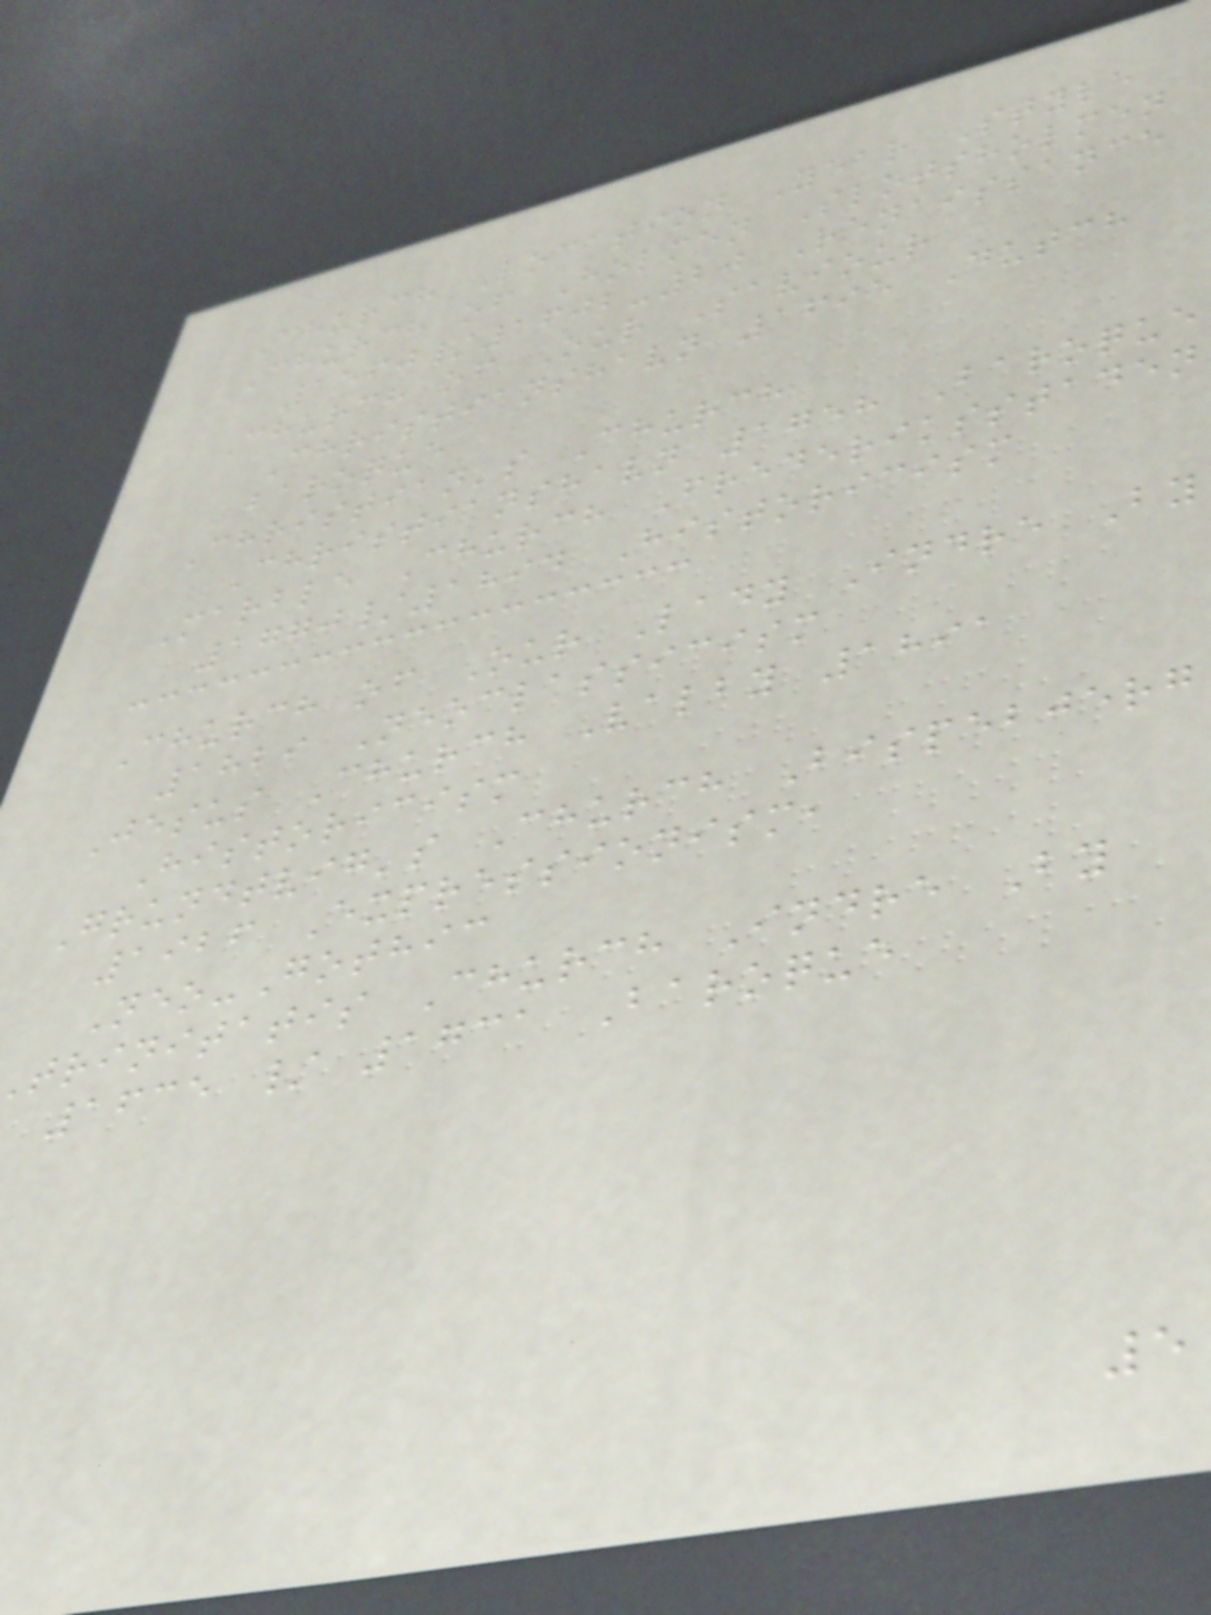Church Location Year Style
Church of Holmen Slotsholmen
1560/1602-20 Renaissance
Church of Our Saviour
Christianshavn 1695 Dutch
baroque
Christian's Church
Christianshavn 1758 Baroque
Marble Church Frederiksstaden
1770/1894 Historicism
Church of Our Lady Indre By
1829 Neoclassicism
Jesus Church Valby 1891
Historicism
Grundtvig's Church Bispebjerg
1926 Expressionism,
Neo-Gothic
trinitatis Church Indre By
1635 / 1731 Baroque
5
